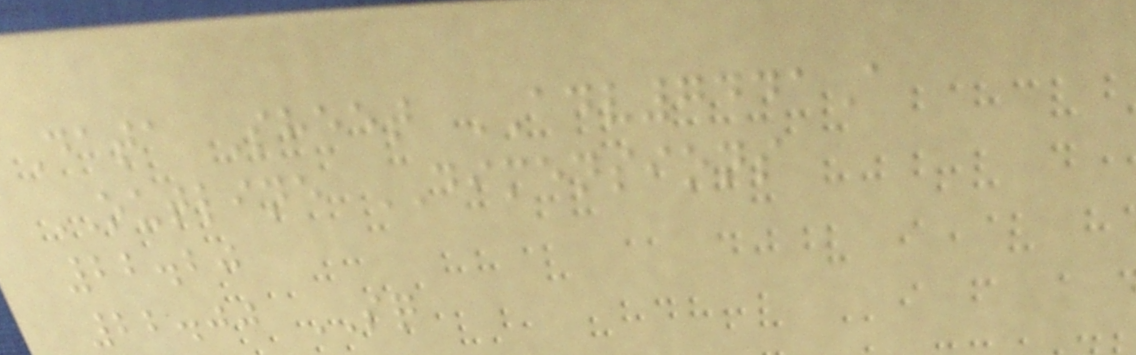Data Sheet ADV7441A
OUTLINE DIMENSIONS
22.20
22.00 SQ
